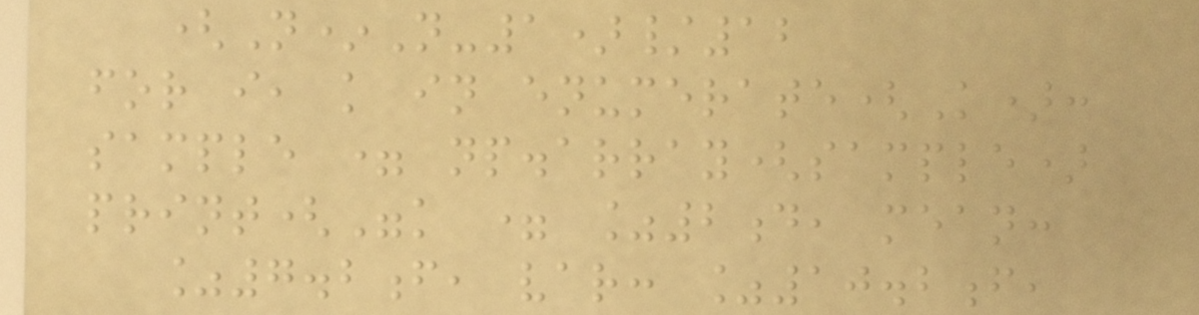(N*N-1)/12
for i, k in enumerate(K):
sample = np.array(sample)
print("k = %2d, mean:
%7.2f, var: %10.2f,
